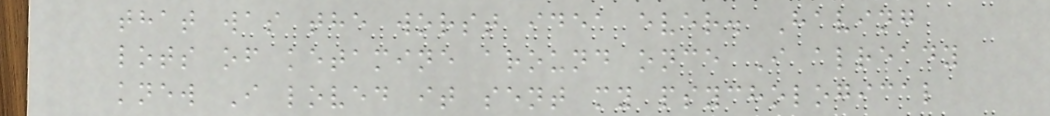that was the worst idea ever. Having
lots of ketamine around once I already
knew I loved it sent my psychological
